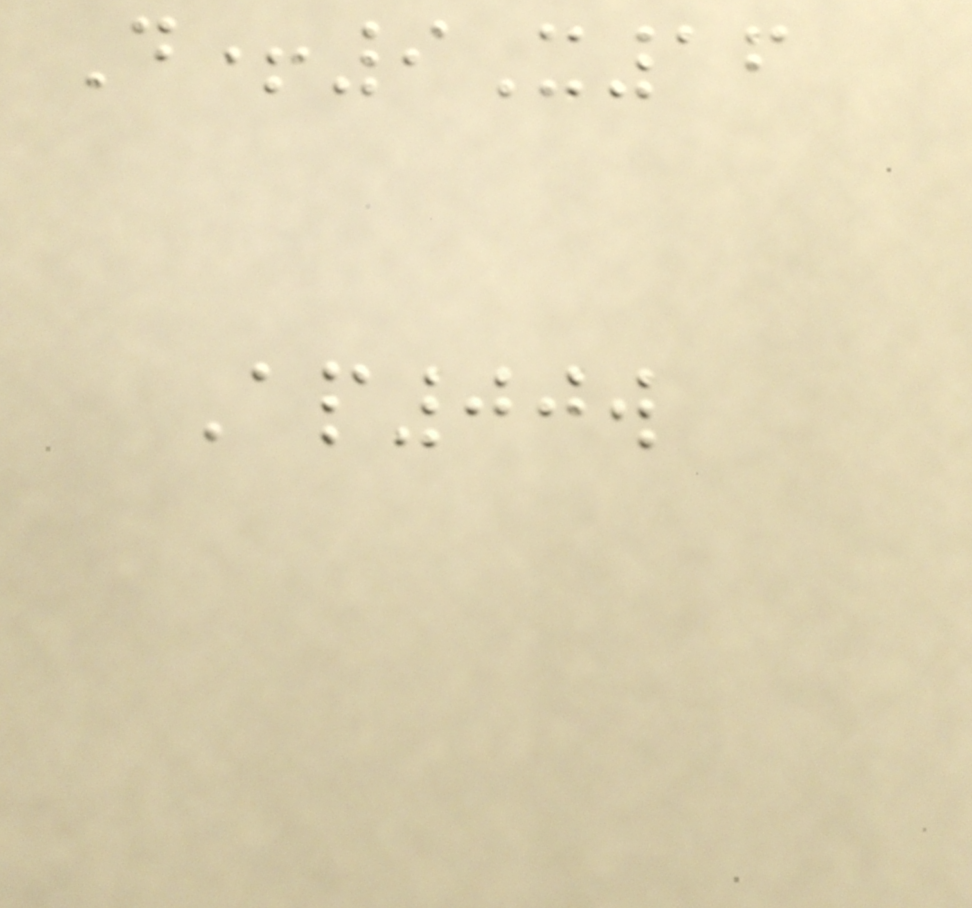D+9X16
Ap00w
